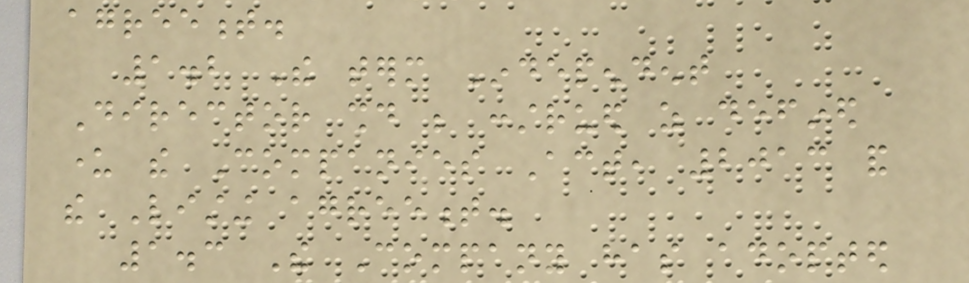agreement.
1.2 The term Independent
Director should be construed as defined
under the Companies Act, 2013 and
the Listing agreement.
1.3 The Company has adopted
